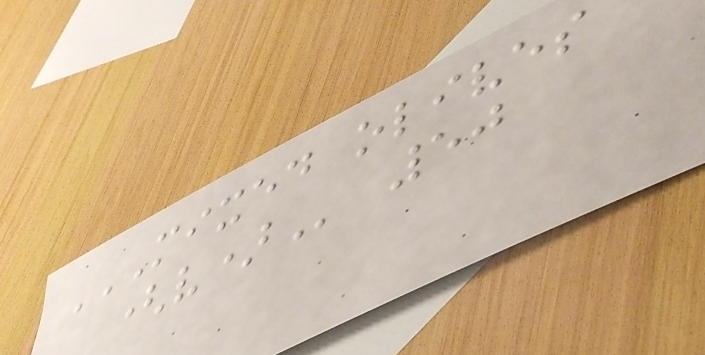MIXED OLIVES
(V) 50
